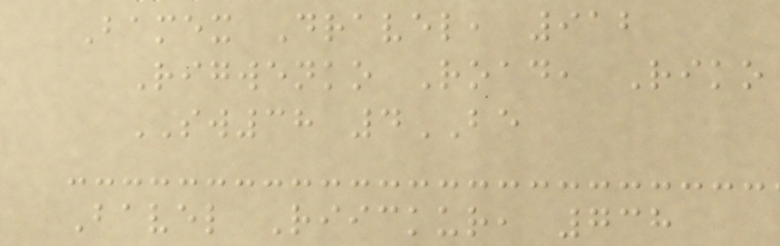Bamex Dravel, 912
Rigwenko Road, Riko
SW38 4BE
Bavel Riickur, 738
